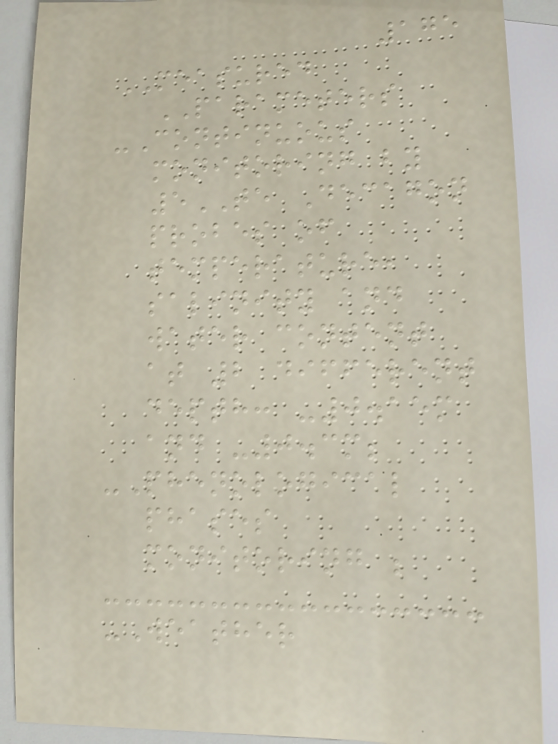175
MEASURED
PARAMETERS
-Continuous
monitoring by
5TE Decagon
probes of
temperature,
salinity and
water content
at 2 different
depth: -0.15m
and -0.3m;
-Phenological
phases
monitoring ;
-Weather
